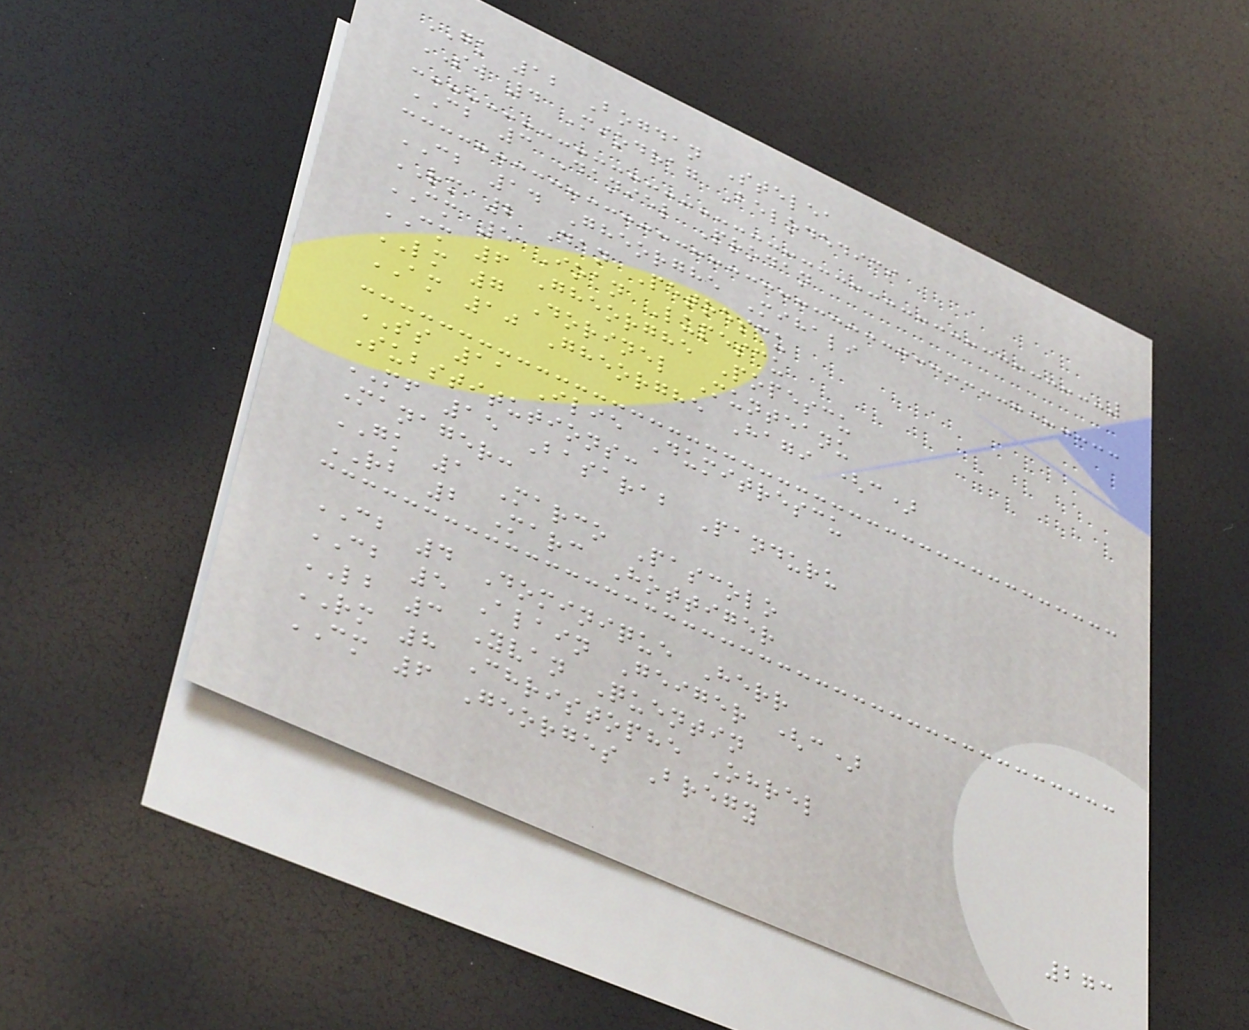GK 12 Bogdan Stelea
SW 4 Miodrag Belodedici
CB 3 Daniel Prodan
CB 14 Gheorghe Mihali
RM 2 Dan Petrescu
CM 5 Ioan Lupescu
CM 6 Gheorghe Popescu
LM 7 Dorinel Munteanu
AM 10 Gheorghe Hagi (c)
SS 11 Ilie Dumitrescu
Substitutions:
MF 15 Basarab Panduru
Manager:
GK 1 Marco Pascolo
RB 2 Marc Hottiger
CB 4 Dominique Herr
CB 5 Alain Geiger (c)
LB 3 Yvan Quentin
RM 8 Christophe Ohrel
CM 6 Georges Bregy
273
